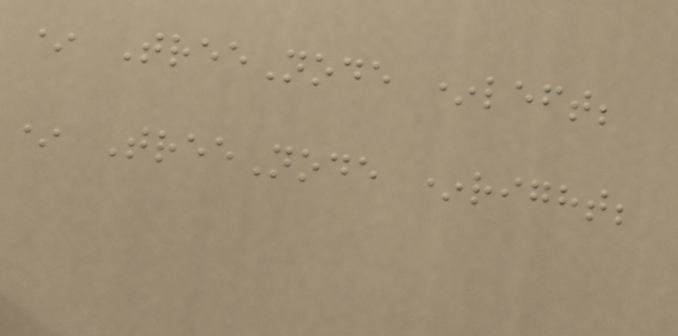* TreeNode *left;
* TreeNode *right;
